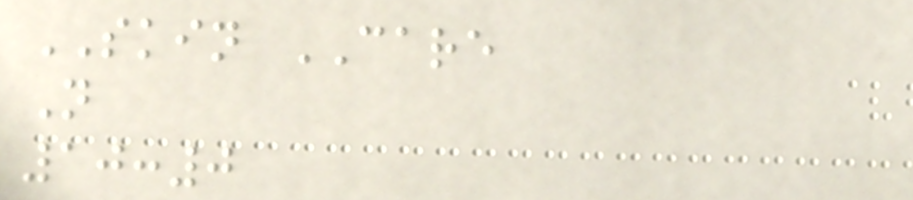SKIN CARE
N
10:0
